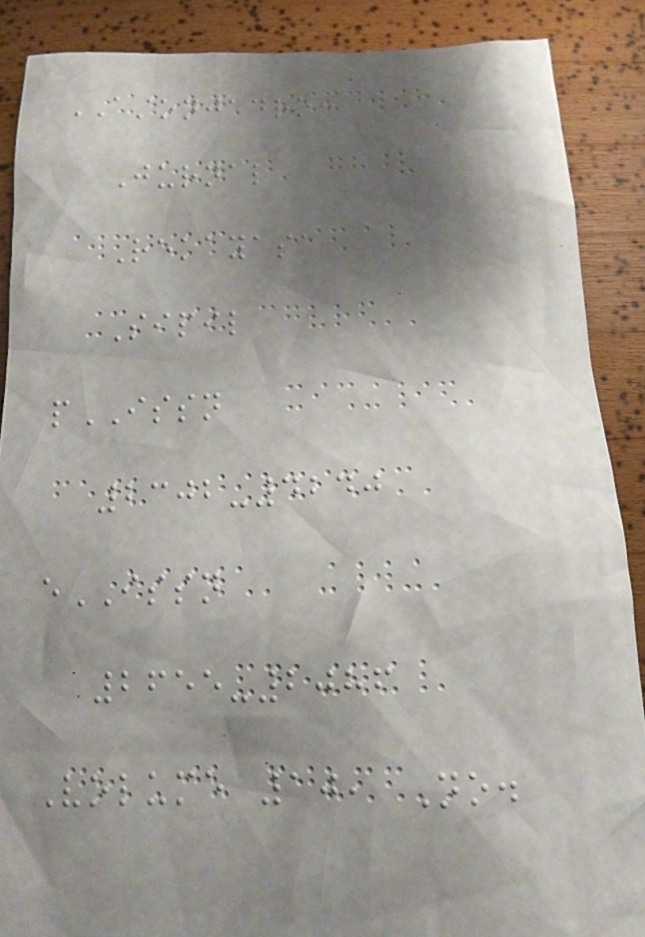ASTONJADRO:
Jurnal
Rekayasa
Sipil
pISSN
2302-4240
eISSN
2655-2086
Volume 10, No.
